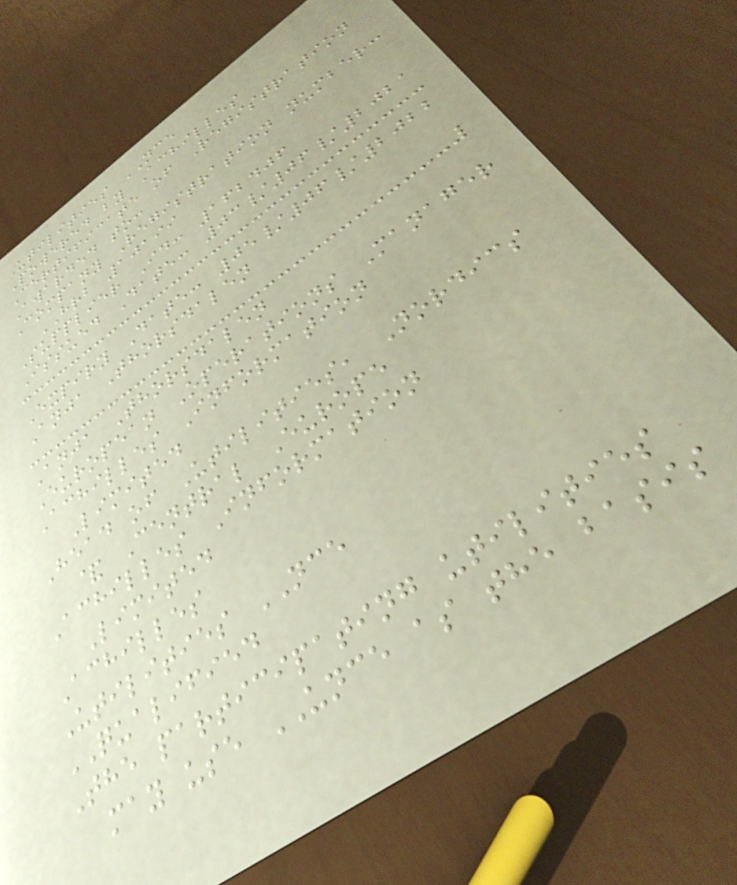Utilities NCE
Powered by Achilles
Certificate of Registration
Awarded to:
Company Registration number:
HRB 10199
Supplier Id: 162406
Issued Date: 03/06/2021
Expiry Date: 05/06/2022
Anja Thorsdalen
Anja Thorsdalen
European Operations Manager
Achilles Information
Limited
Head of Utilities, Nordics
& Central Europe
Achilles Information
Limited
Achilles
Utilities NCE
QUALIFIED
The participating utilities
may use UNCE as the basis
